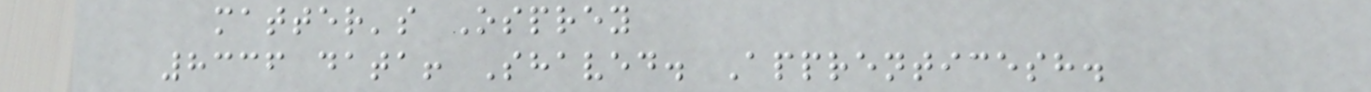matter's Osprey
8336 data! Shaved. Apprenticesh.
